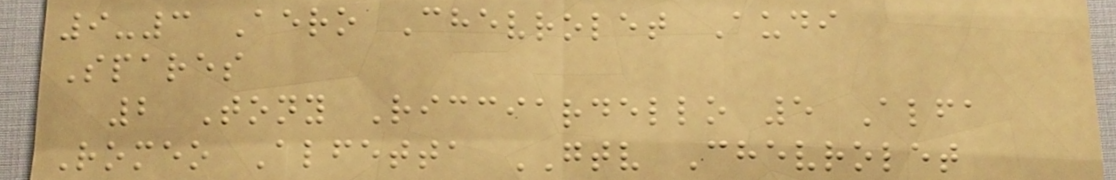9-3 Aero Chevrolet Audi
Spares
2 Tony Ricciardello 5 Alfa
Romeo Alfetta GTV Chevrolet
